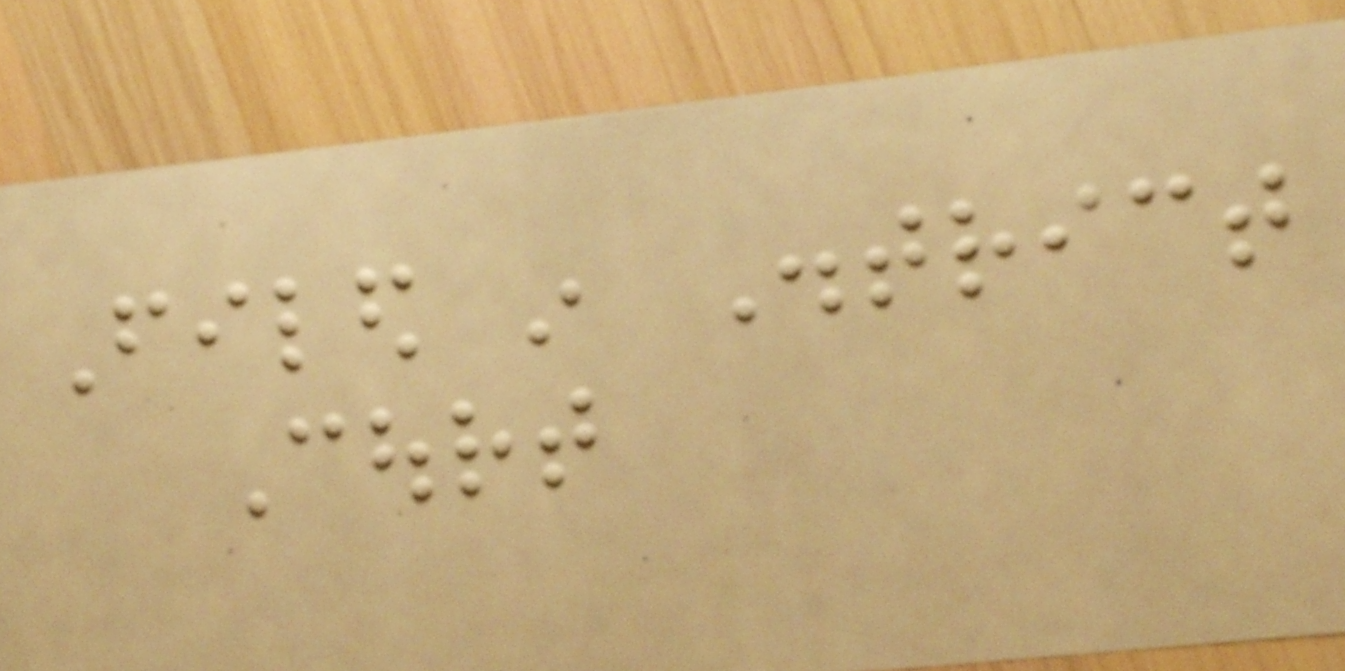Filed in District
Court
